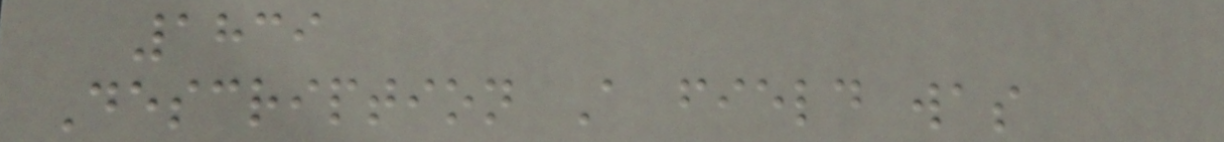1839
Description A field was
